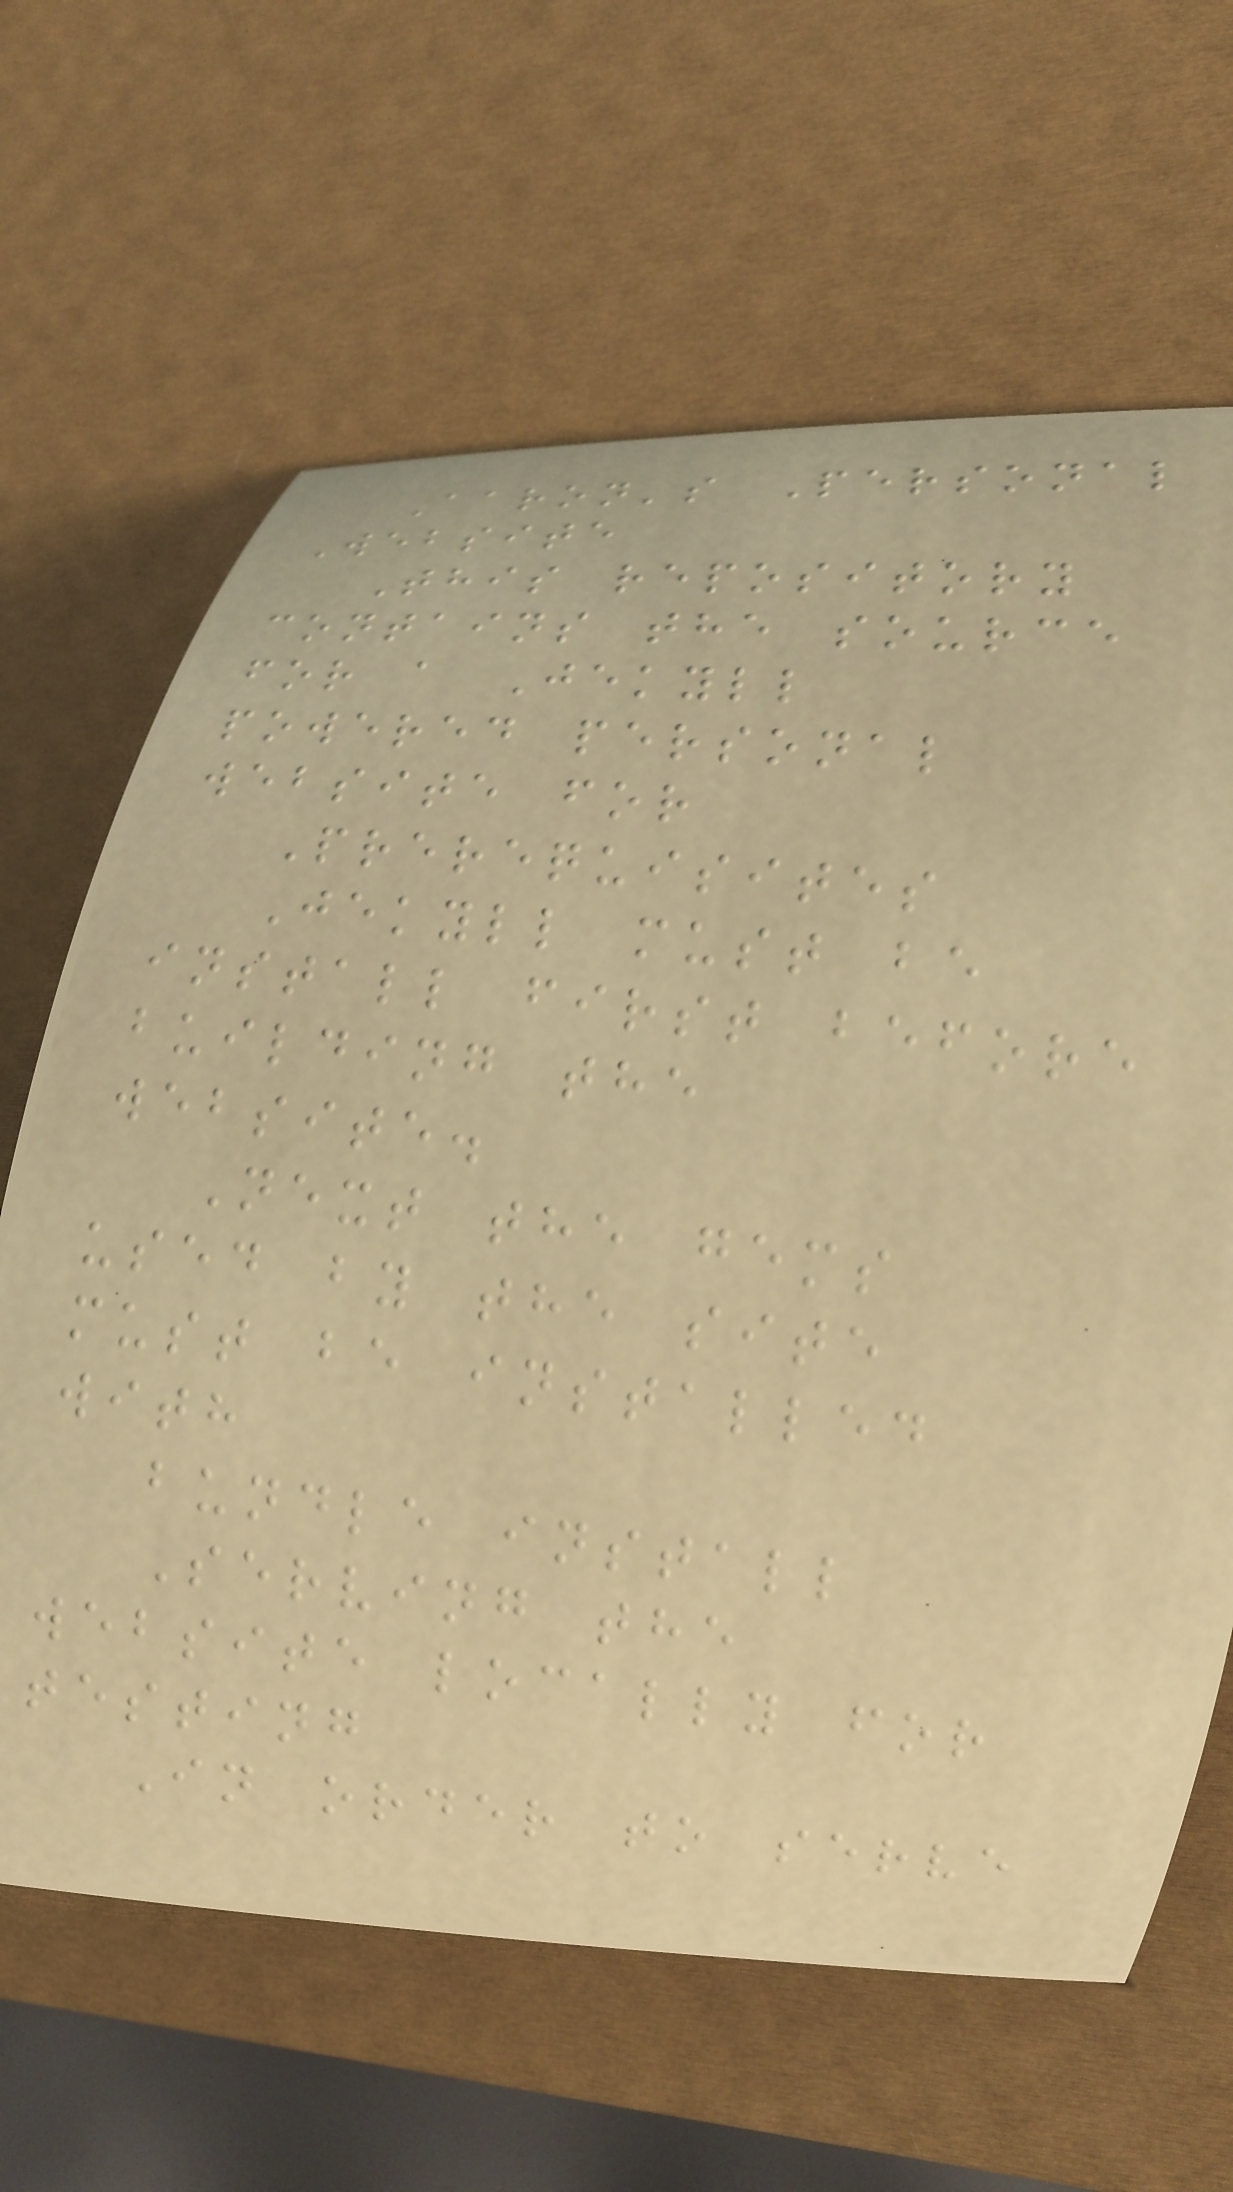Aaron's Personal
Website
This repository
contains the source
for a Jekyll
powered personal
website for
Prerequisites
Jekyll must be
install first before
building the
website.
Next the gems
used by the site
must be installed
with
bundle install
Serving the
website locally for
testing
In order to serve
